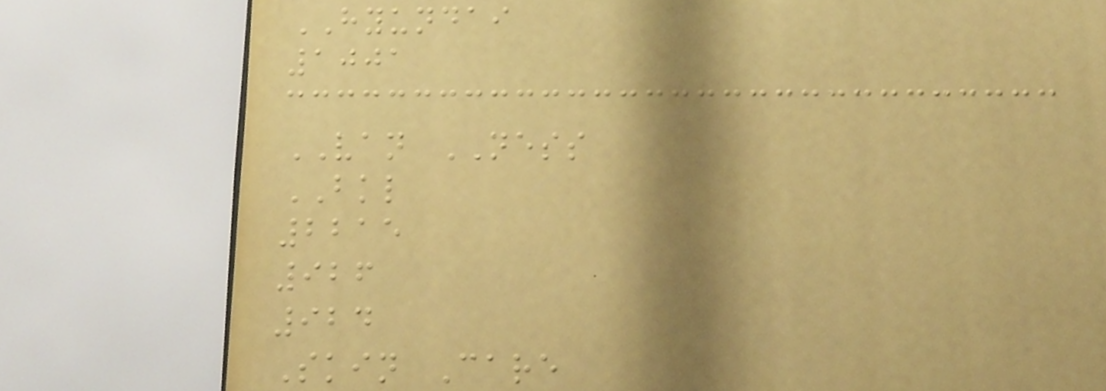HYUNDAI
1001
VAN NESS
BKL
2215
926
924
Skin Care
